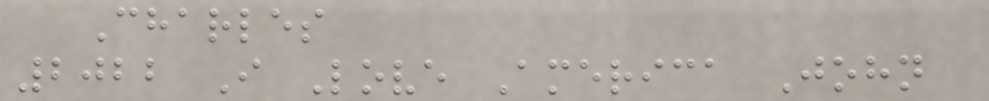Charles
2022 I Love America John
